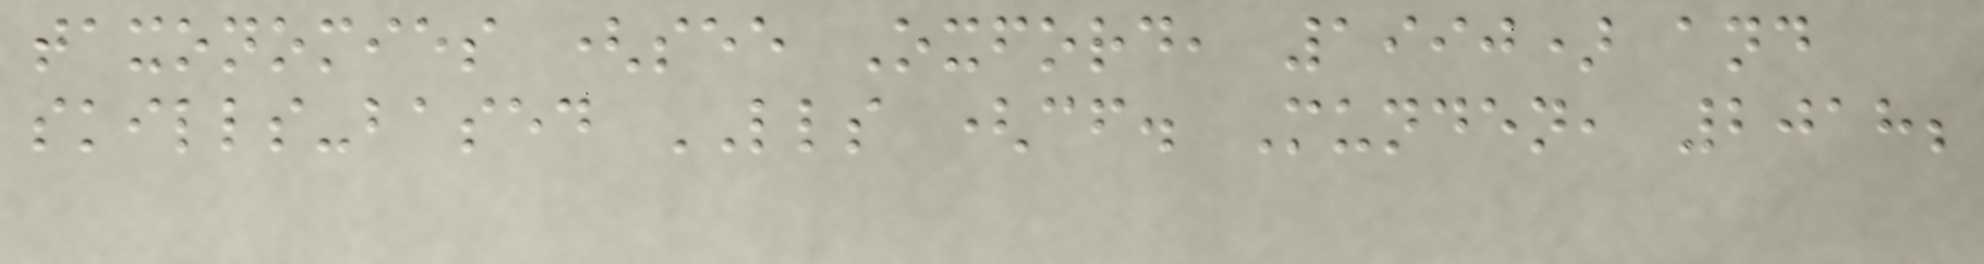taxonomies (see Oxford, 1990) and
skills-based LLS (cf. Munden, 2018;
